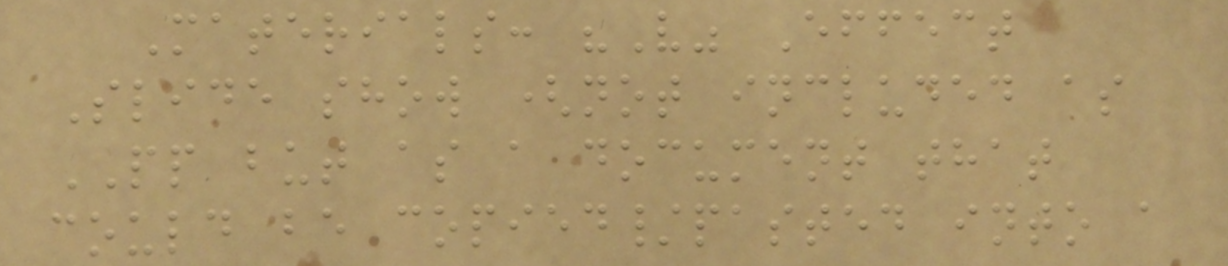Materials: "V" Effect
Slide show (not included as
PP but as a document that
could be copied/pasted into a
